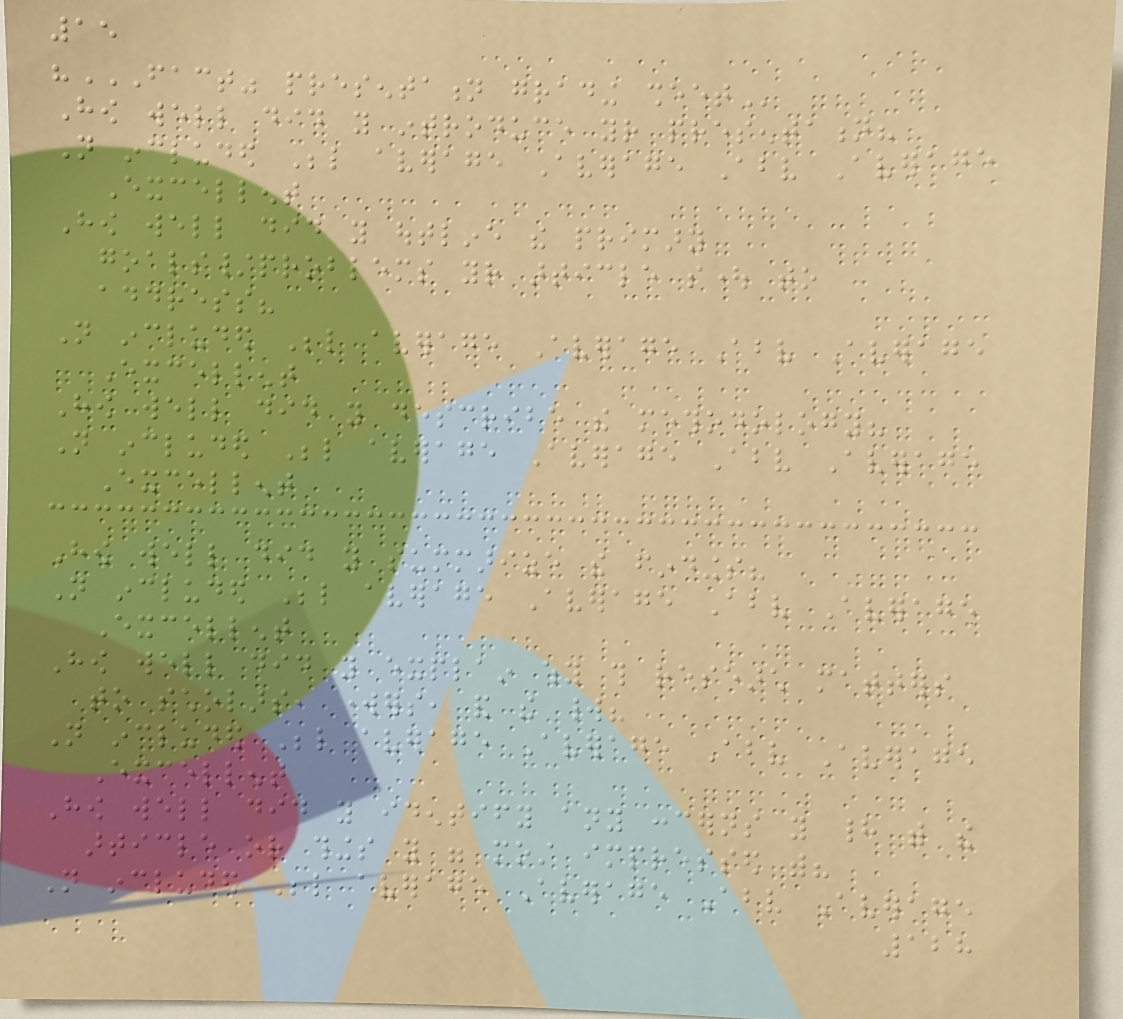15
"FACT" PRESENTATION GRADING SHEET
How well did you introduce your presentation?
Not included Below average Average Above Average
Excellent
How well did you outline the primary
goals/problems your article sought to
address?
Not included Below average Average Above Average
Excellent
How well did you describe the methodology?
Not included Below average Average Above Average
Excellent
How well did you summarize the findings?
Not included Below average Average Above Average
Excellent
How well did you explain why this research matters
to scholars, workers, and the world?
Not included Below average Average Above Average
Excellent
How well did you identify any concerns you had with the
article or things you were most impressed with?
Not included Below average Average Above Average
128
